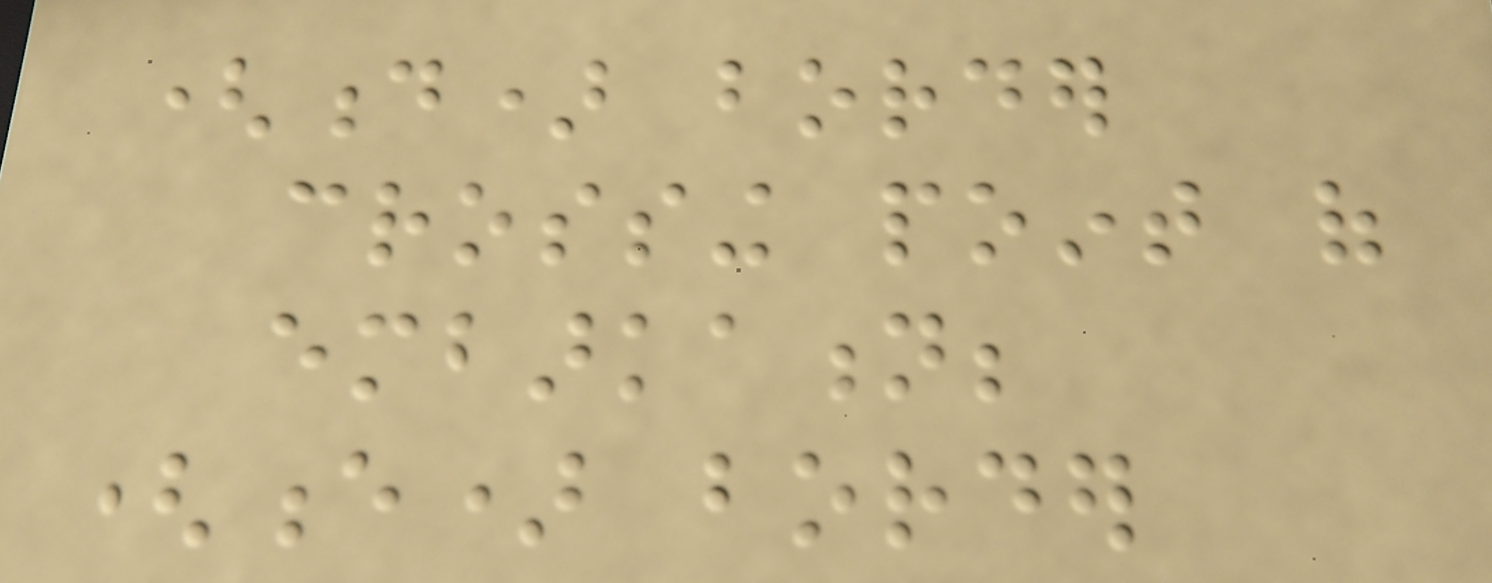(d) border
crossing point of
embarkation;
(e) border
